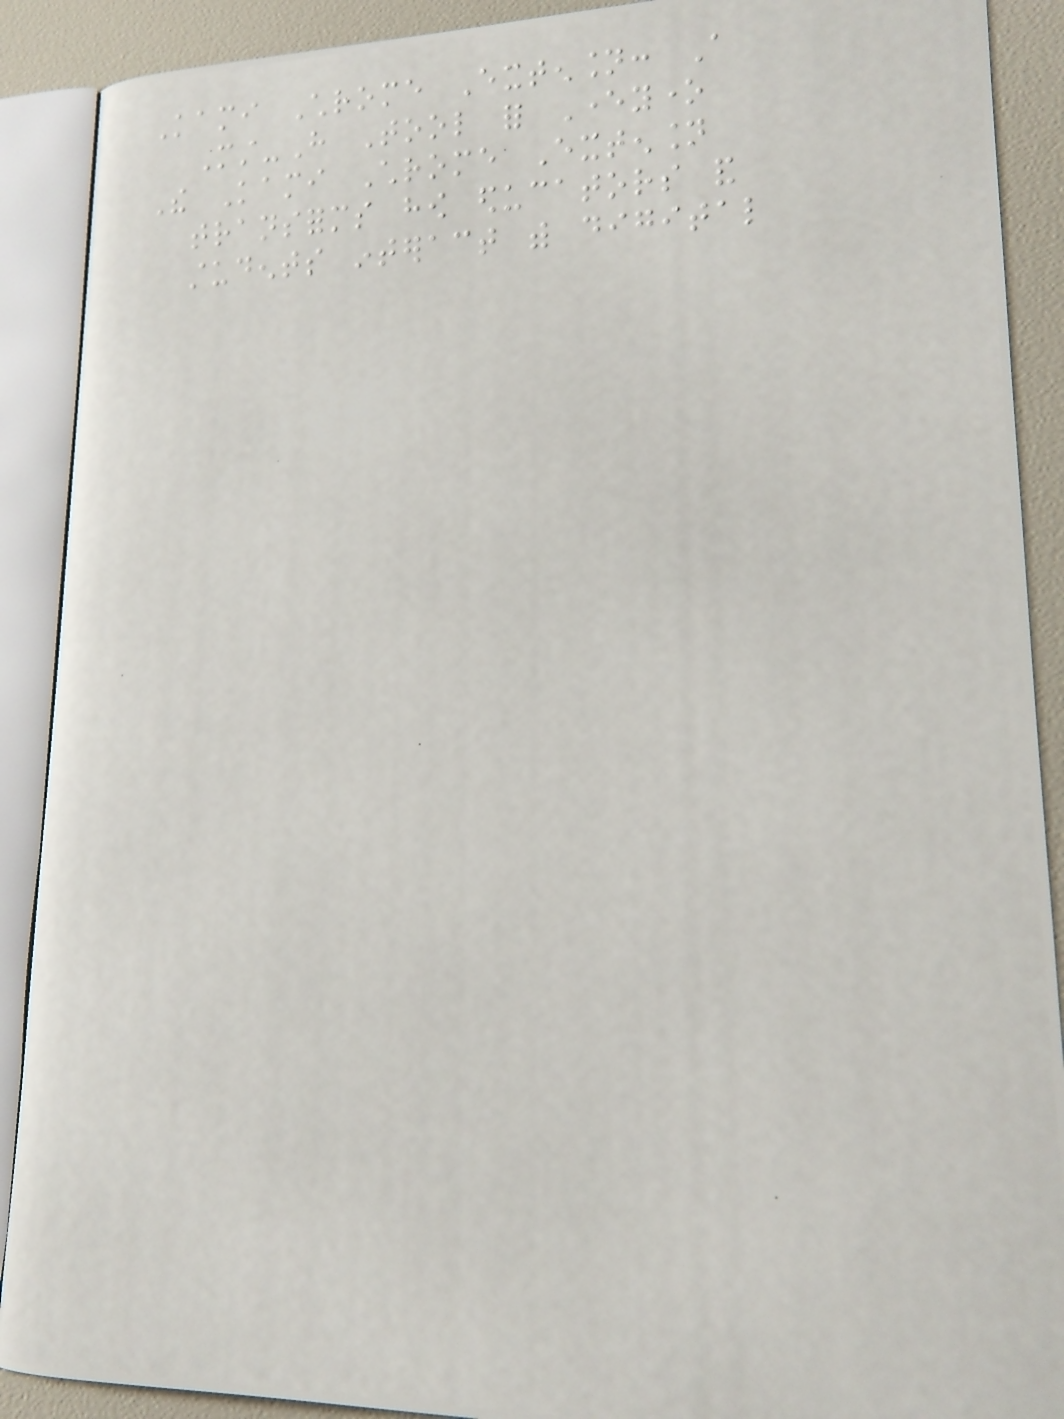Kami Chrome Extension: A
Must-Have Tool for Everyone
The Kami Chrome Extension
transforms how educators and
students interact with digital
